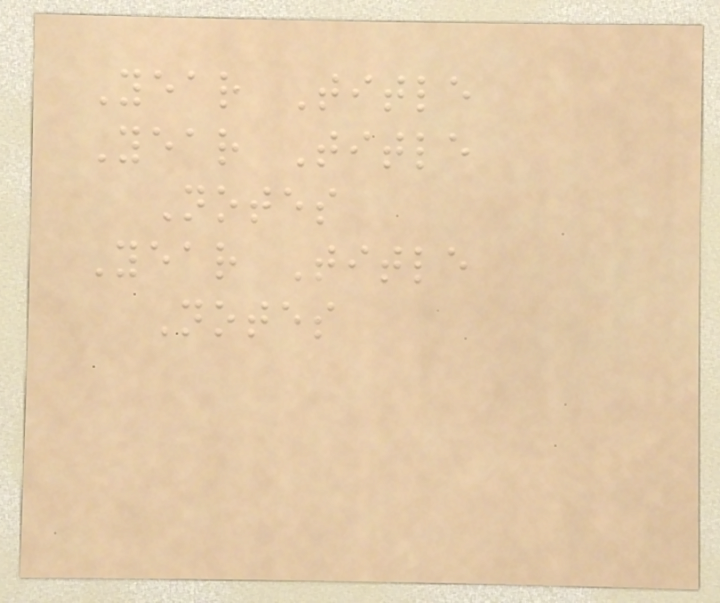Year Title
Year Title
Notes
Year Title
Notes
